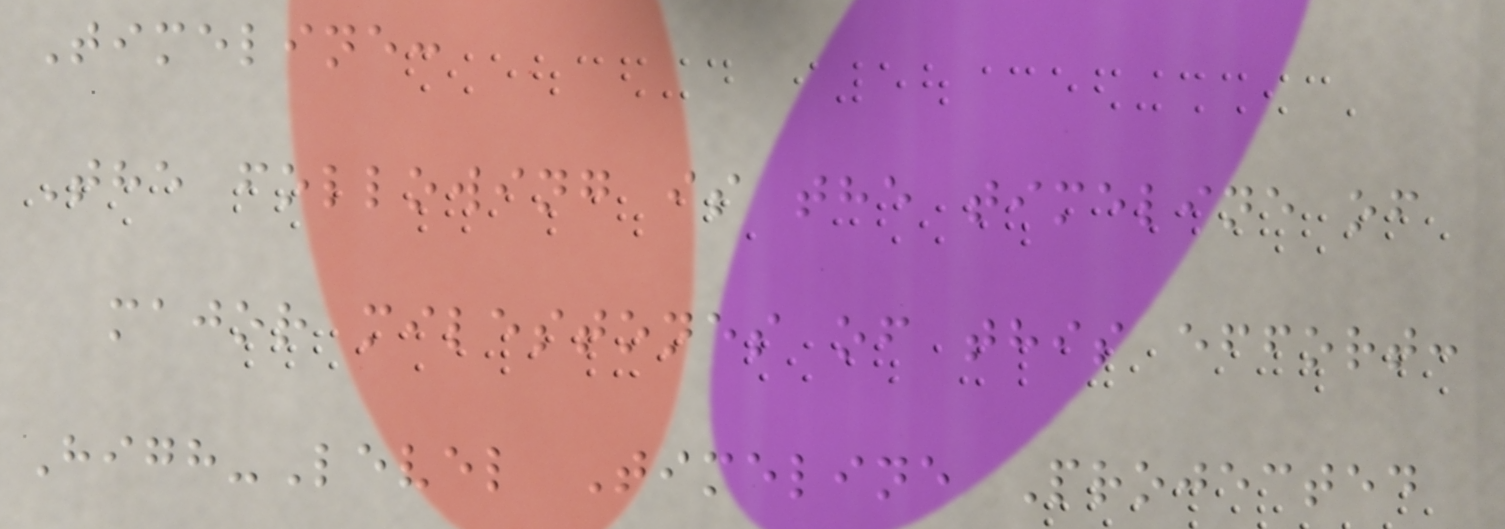Timeline:
The following is the timeline of
major milestones of this effort:
High-Level Timeline Projected
